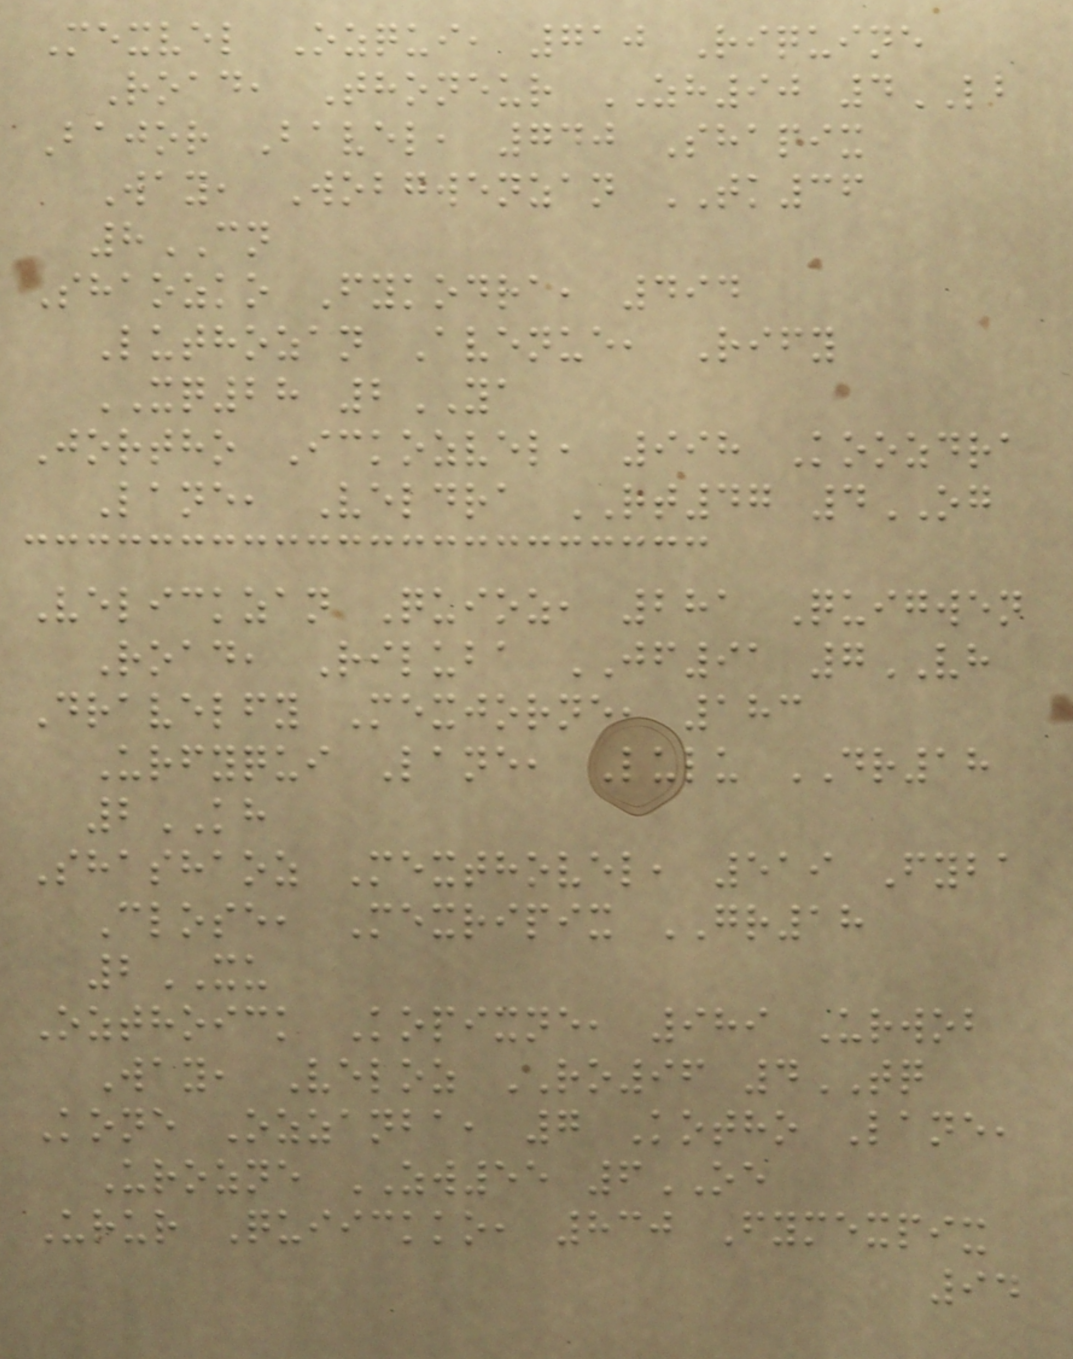Mexvel Ozqui, 710 Riquine
Road, Thoneur ZH90 4LB
Bajor Bavel, 740 Shapix
Way, Wobgwenzan TK36
8CN
Shaozko Fykodra, 494
Luthozan Avenue, Rify
XQ28 2YA
Jortho Ickozvel, 998 Koozdra
Lane, Veldra RT47 4OG
Velickzan Quioz, 281 Quigwen
Road, Riluba JF91 7VH
Dravelfy Mexjorne, 183
Urfyqui Lane, Lulu DR18
2KH
Shashaoz Mexthovel, 519 Fyba
Close, Mexripix GR18
2XU
Ozthoick Kopixne, 989 Urwob
Way, Veloz RO96 4TQ
Kone Ozzanba, 7 Kotho Lane,
Urozne ZW55 6OE
Urur Quiickko, 830 Fymexpix
94
